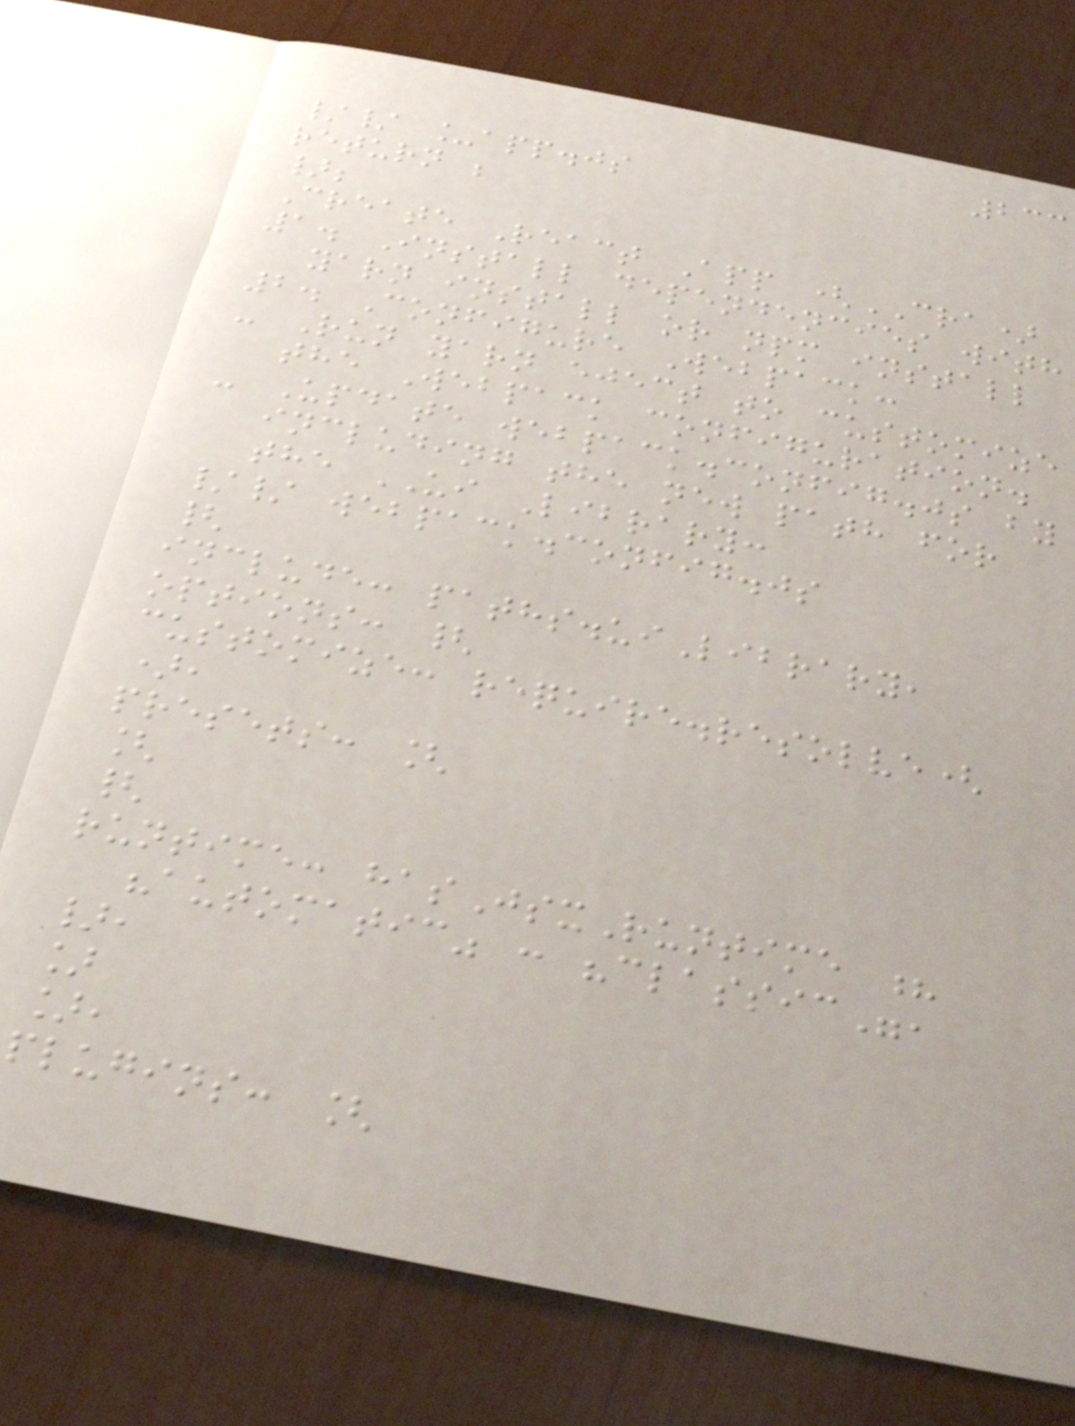233
// _app.js
return ;
};
Create React App (CRA)
1. Install dependencies with
yarn install or npm install
2. Configure Webpack:
- Run yarn eject to customize
the Webpack configuration.
- Update webpack.config.js by
including the new path for
the UI Library:
// webpack.config.js
{
include: paths.uiLibrary,
options: {
customize: require.resolve(
),
presets: [
[
{
runtime: hasJsxRuntime ?
"automatic" : "classic",
},
]
],
plugins: [
